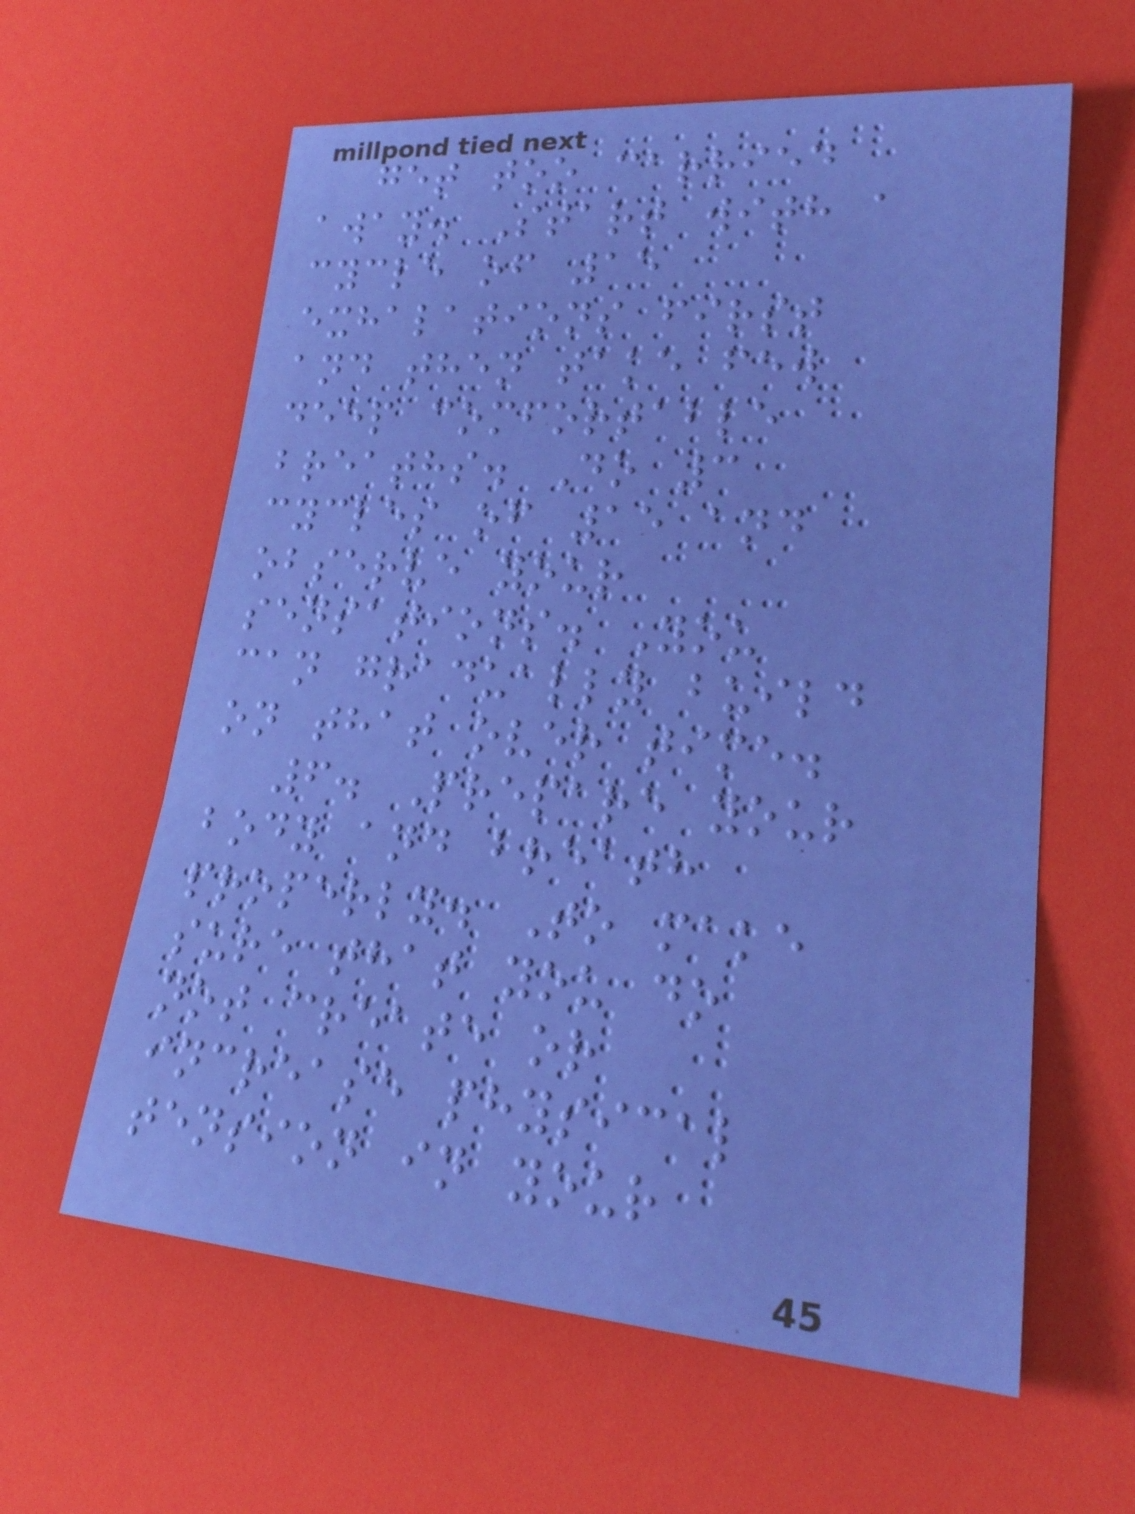get too carried
away. Start with a
cycle of 15
exhalations first
and then take few
deep comfortable
breaths. Do 3
cycles of 15 and
observe your
sensations. You
can gradually build
on that over time.
6. Prepare your
body and breath
properly. To make
sure that you do
not create or
increase physical
tension in your
